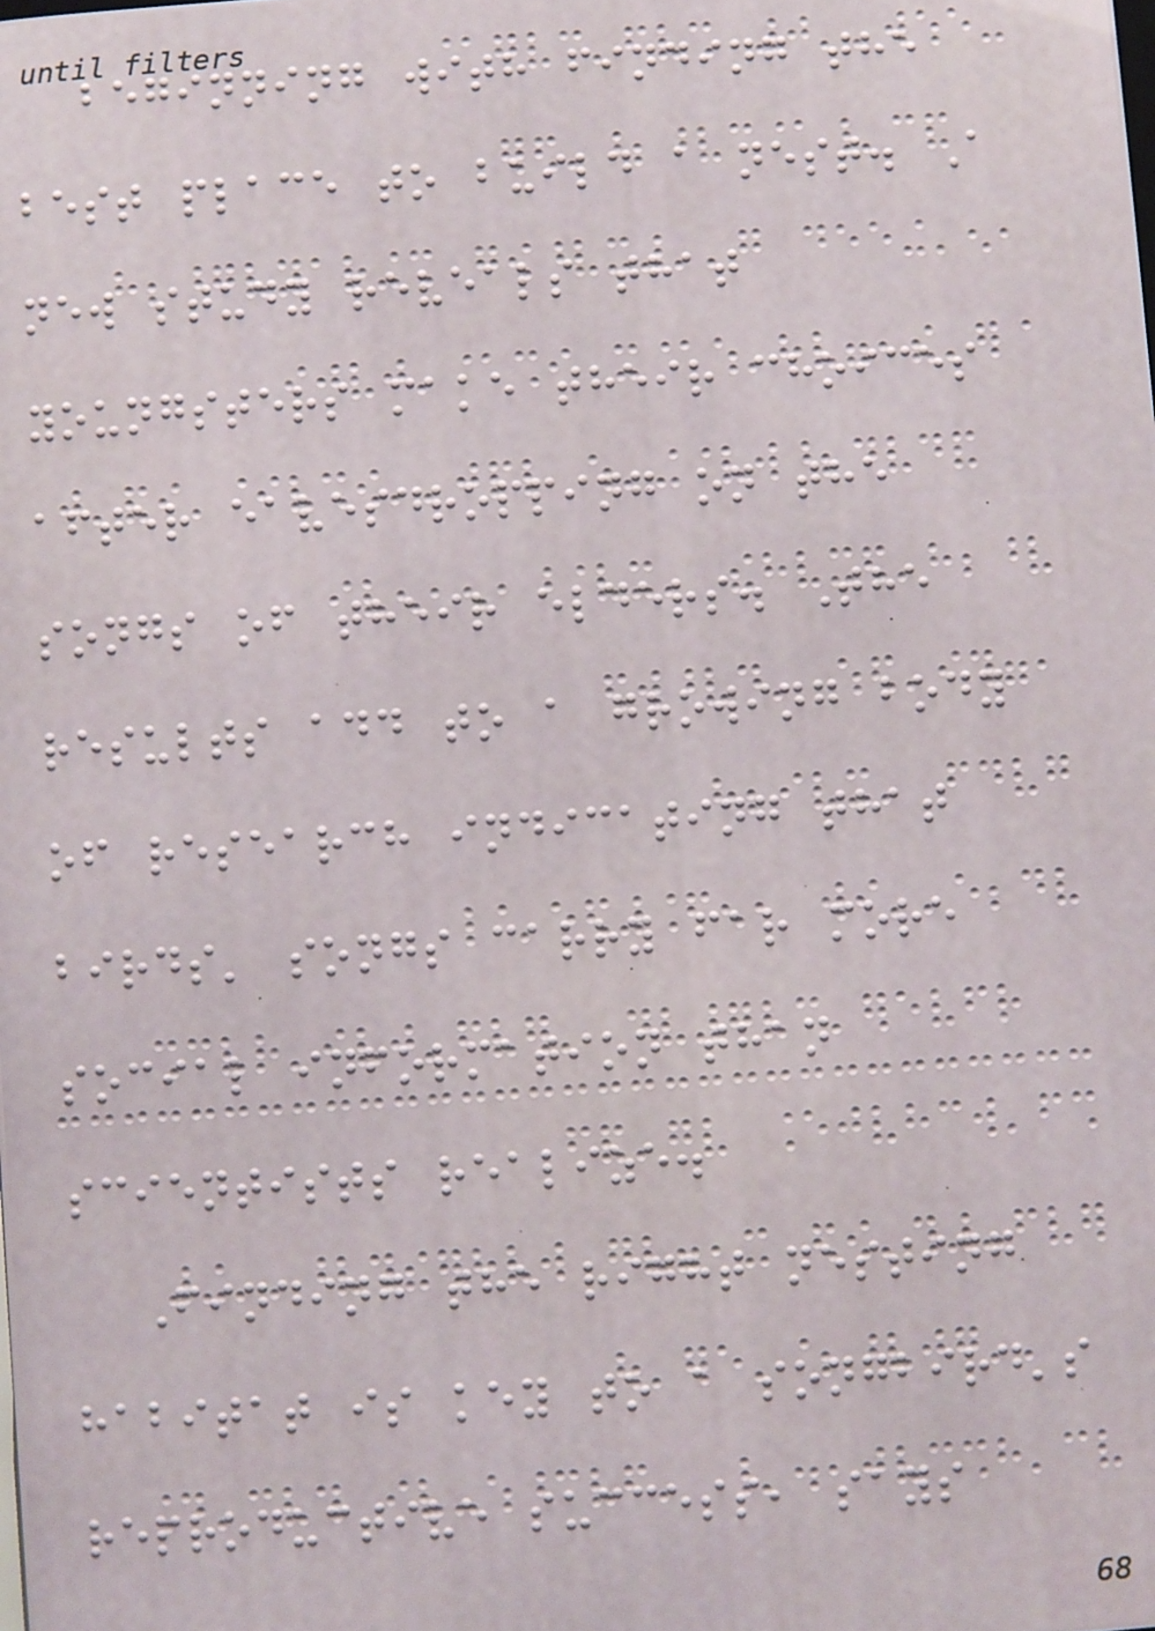beginning with finding the
best place to build a nest. A
new study reveals that
youngsters make their choices
after eavesdropping on the
songs of their elders. The
results add to a growing body
of research indicating that
birds' songs carry far more
social information than
scientists realize.
Finding the right nesting
habitat is key to a songbird's
reproductive success, says
